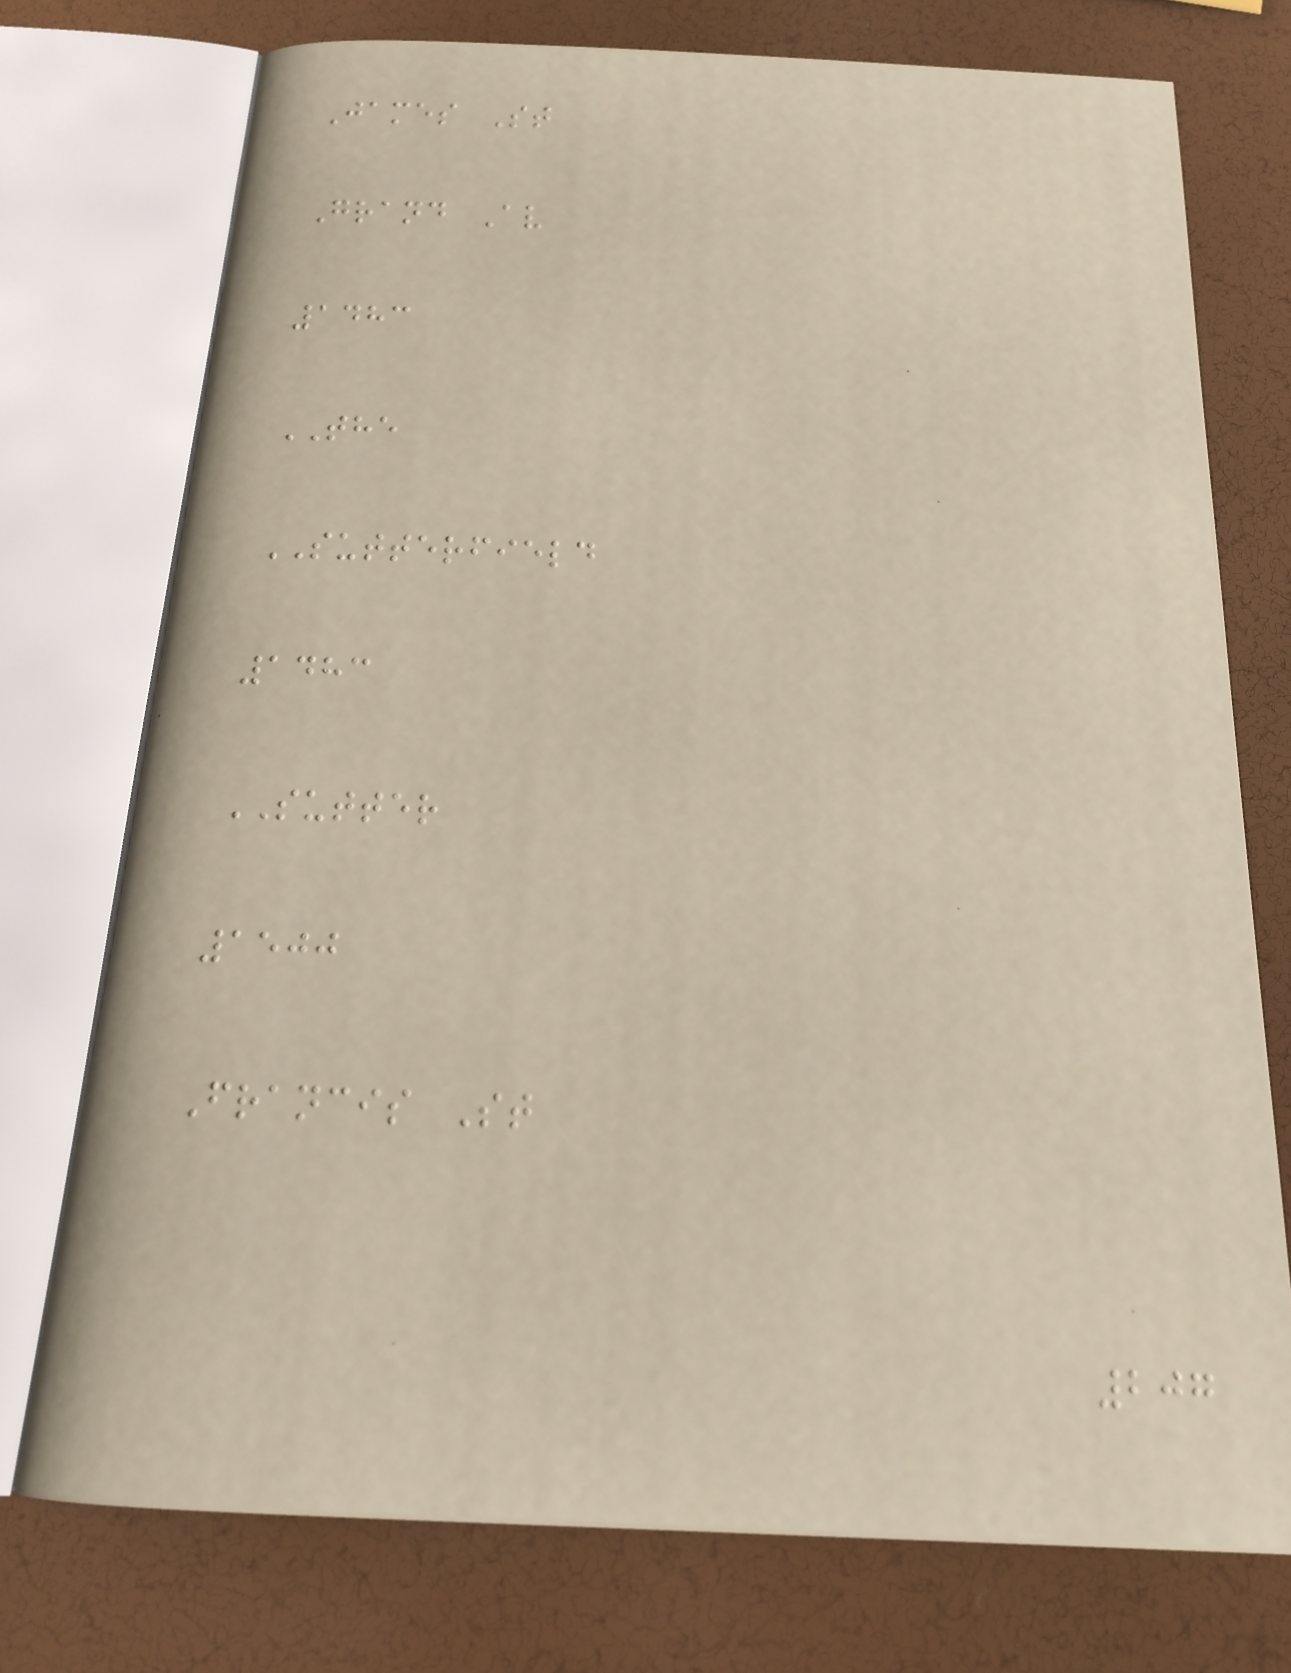James St
Grand Av
1483
THE
SUTTERFIELD
1483
SUTTER
1500
Francis St
207
